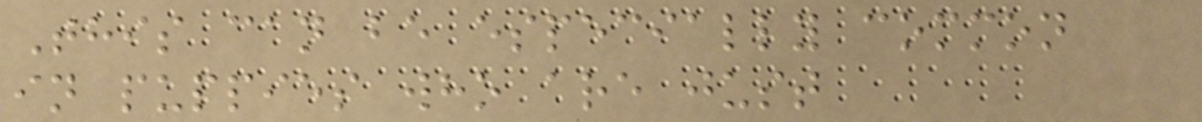This can be especially common
in puppies who are just
